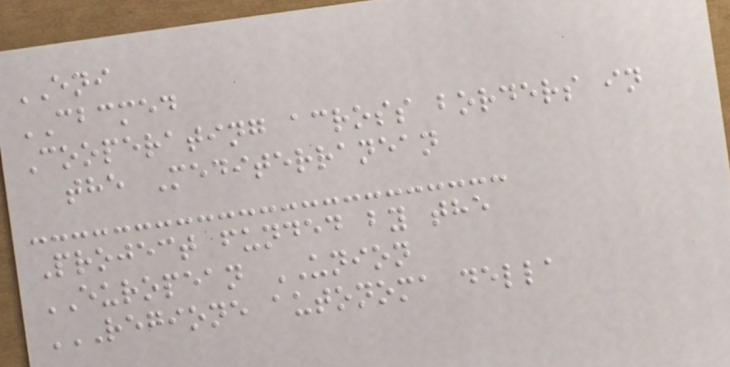ENI
CBCMED
Cooperating across borders in
the Mediterranean
Project funded by the
EUROPEAN UNION
REGIONE AUTONOMA DELLA
